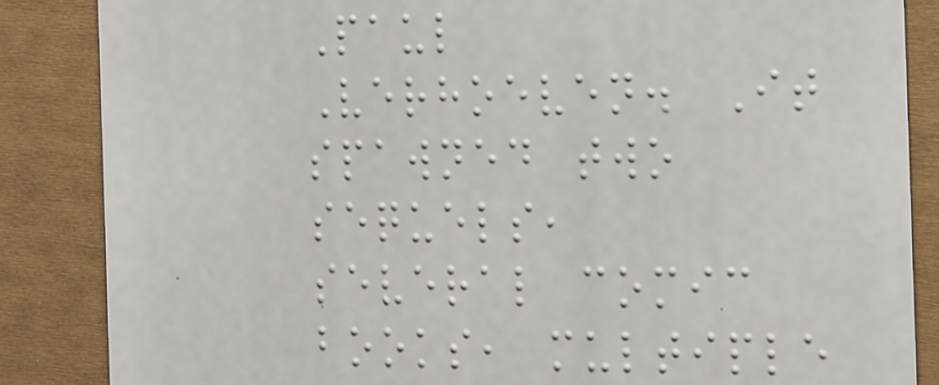Paul
Verhoeven. It
spawned two
sequels,
several comic
books, multiple
